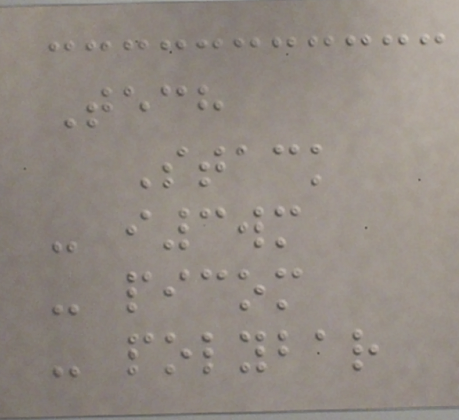Tech
Stack
- i3wm
- picom
- polybar
